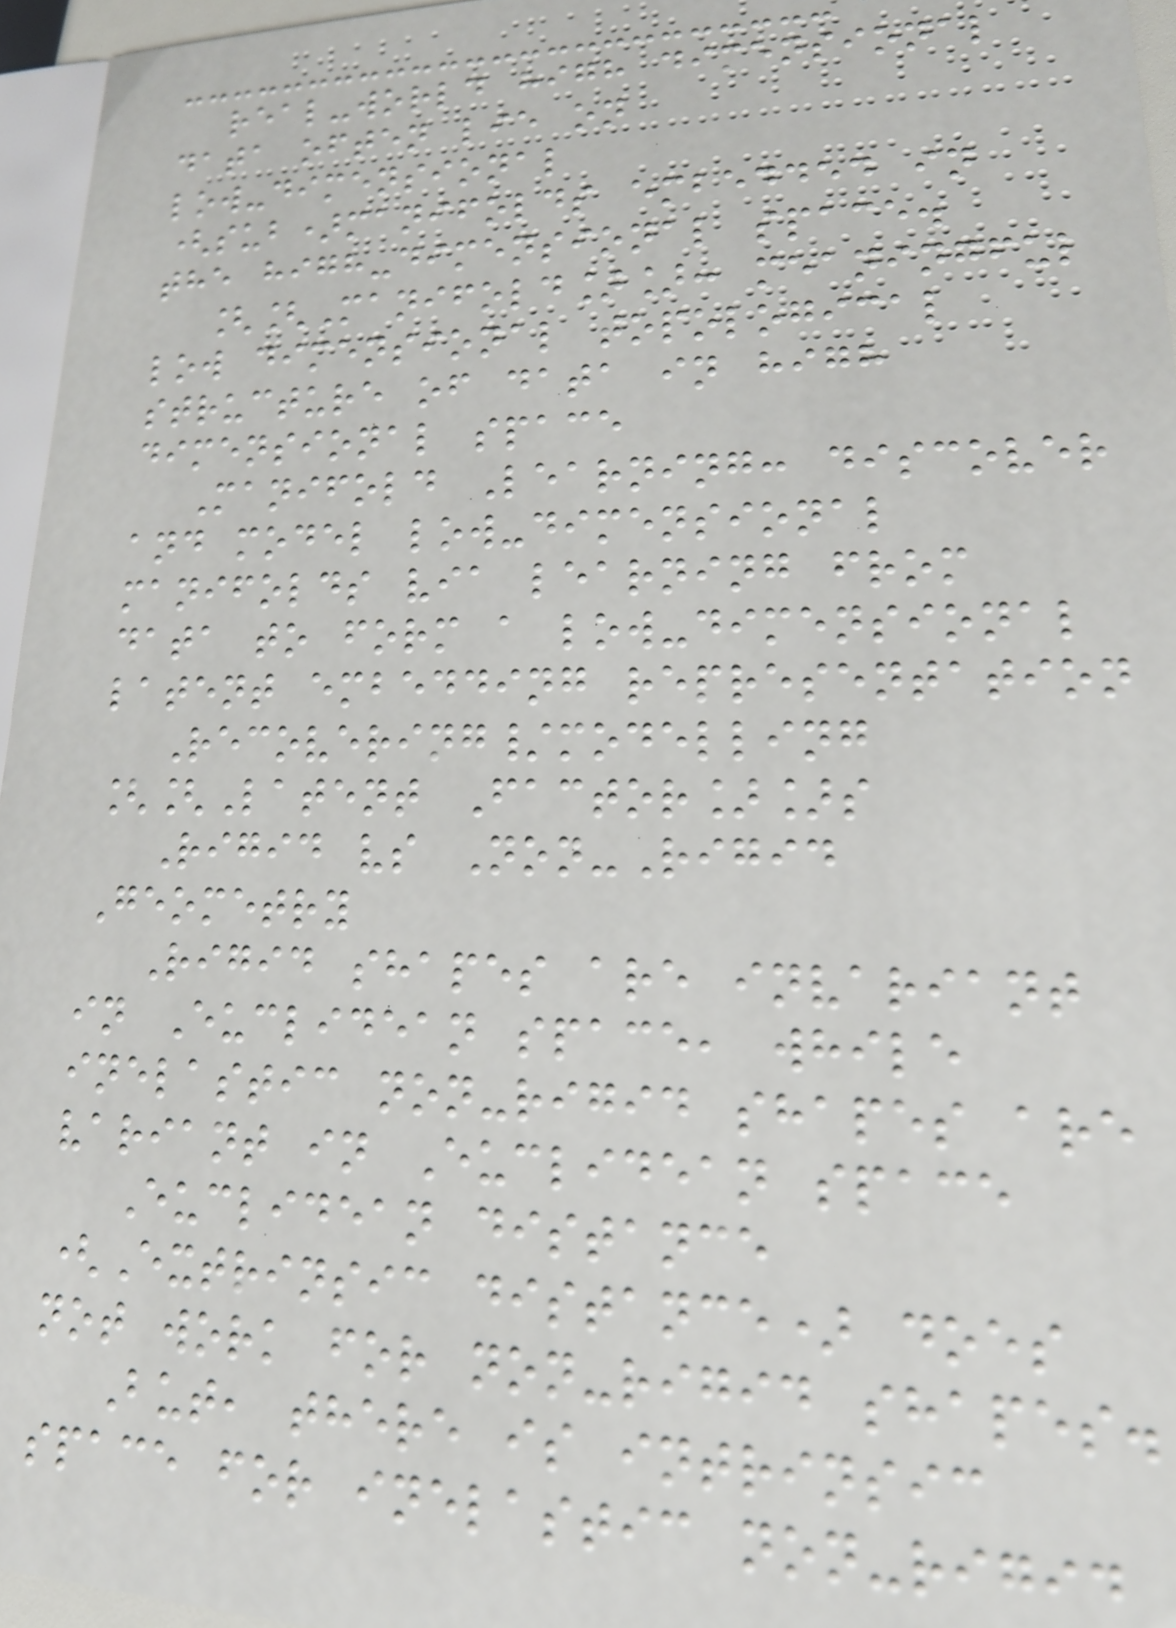real-world high dimensional
data often lie on
low-dimensional
(sub)manifolds embedded in
the high-dimensional space.
[[Manifold]]: meaningful
low dimensional topological
structure of data in high
dimensional space
Manifold Learning: discover
and model low-dimensional
manifolds via learning from
data to form a low-dimensional
latent embedding representation
Recovering/modelling
[[Latent Factor]]s
Rigid vs Non-Rigid
Geometry
Rigid shapes are invariant
in Euclidean space, while
inelastic non-rigid shapes are
variant in Euclidean space
Euclidean distance
(Extrinsic distance) does
not work for non-rigid shapes.
But, there is intrinsic
space for inelastic non-rigid
